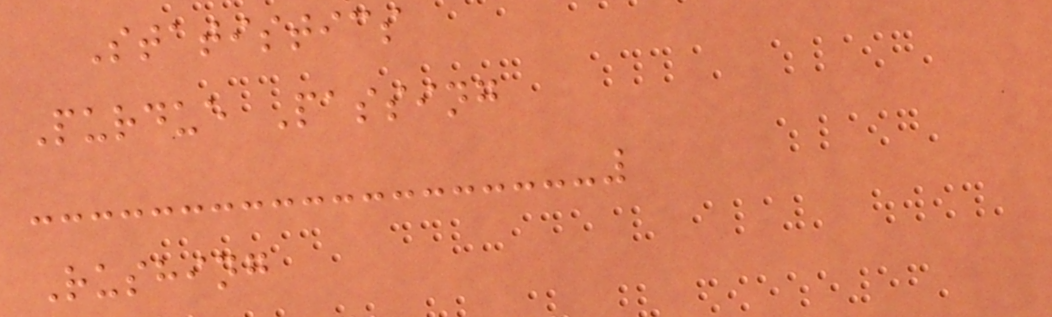Statistics
Purdue Passing
Rushing
